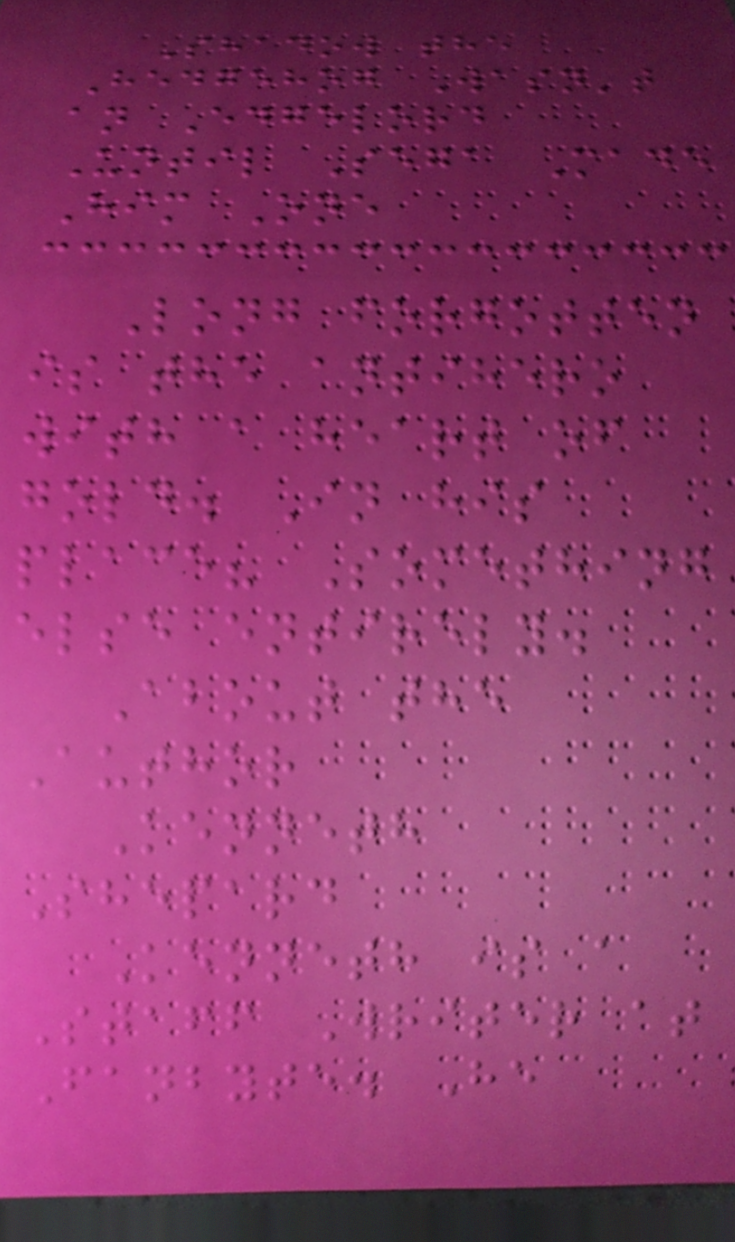Shadow the
Hedgehog Wasn't
an Edgelord
Until Sega Made
Him One
Long forgotten
is the antihero
with a heart of
gold. In his
place? Something
else entirely.
About the
Author
Kenneth
Shepard
Kenneth is a
Staff Writer at
Fanbyte. He
